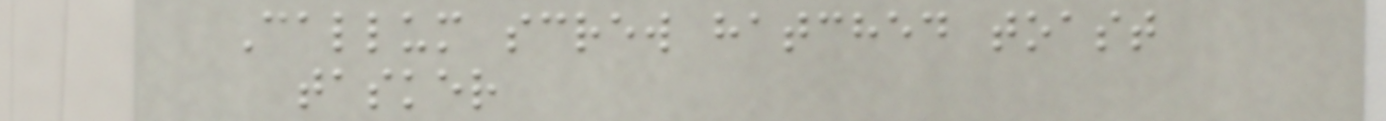Callum screw hatched toast
tasker
